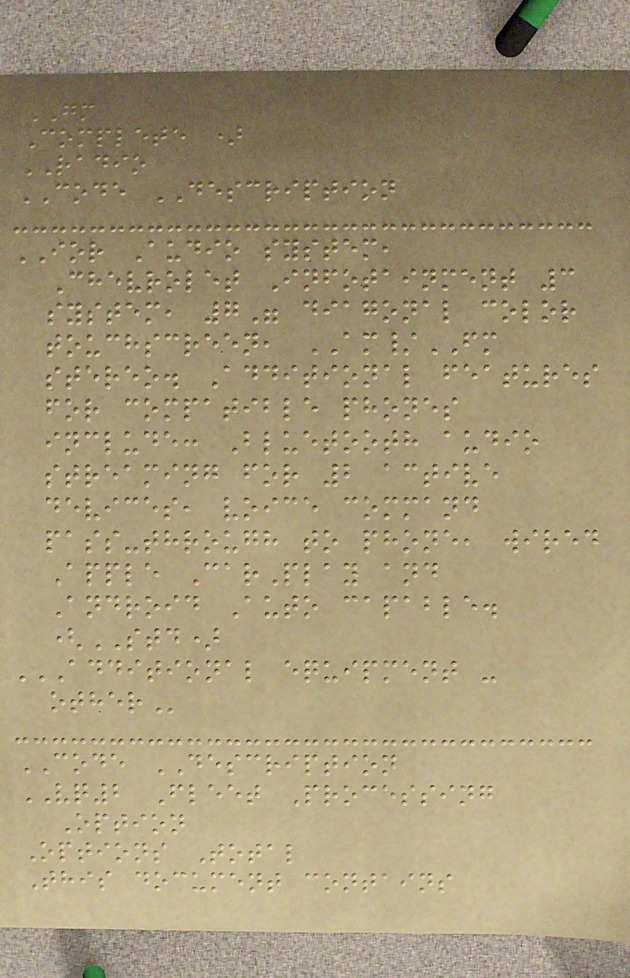GM
Complete )
RADIO
CODE DESCRIPTION
IOR Audio system,
Chevrolet Infotainment 3
system, 7" diagonal color
touchscreen, AM/FM
stereo. Additional features
for compatible phones
include: Bluetooth audio
streaming for 2 active
devices, voice command
pass-through to phone, wired
Apple CarPlay and
Android Auto capable.
(STD)
ADDITIONAL EQUIPMENT -
OTHER
CODE DESCRIPTION
VQ2 Fleet Processing
Option
Options Total
This document contains
